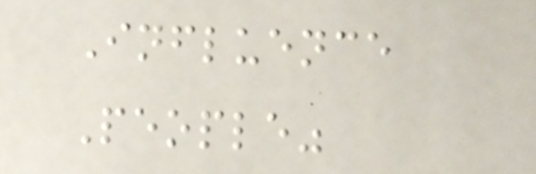Influence
People"
